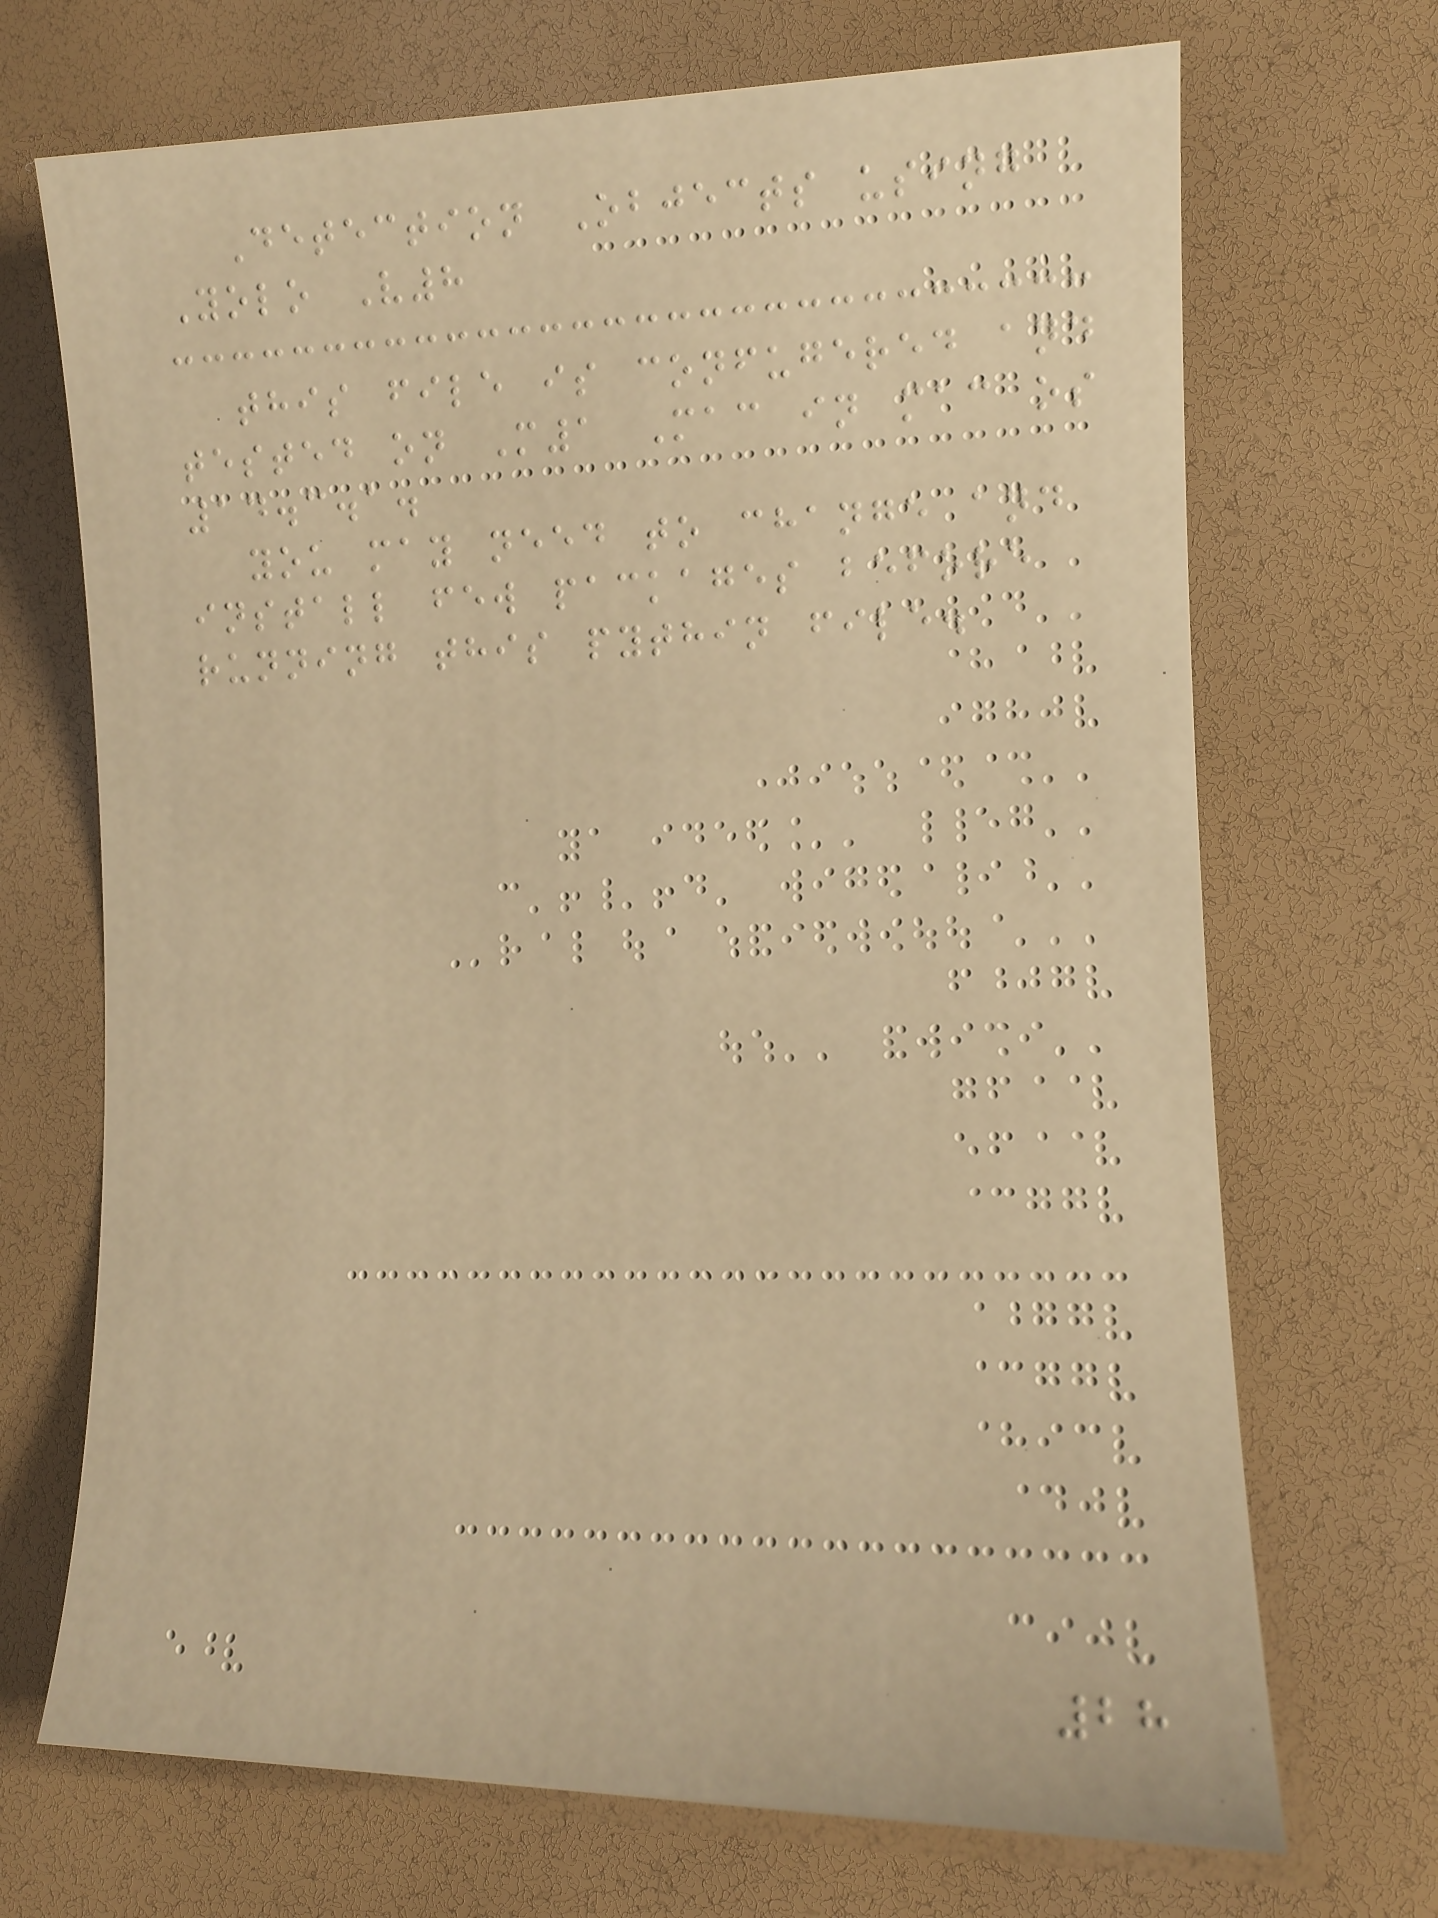Detection Objects using
Yolo V8
this file is confugered and
tested on M1 Mac in mac os
14.3.1.
you may need to change and
install few packages before
running this pythin file.
28
